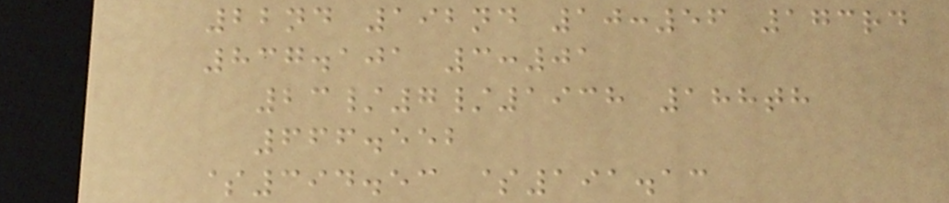22nd 192nd 10:56 173rd
837.101 3:01
23/7/1938 188th
666.552
$394.53 $191.13
